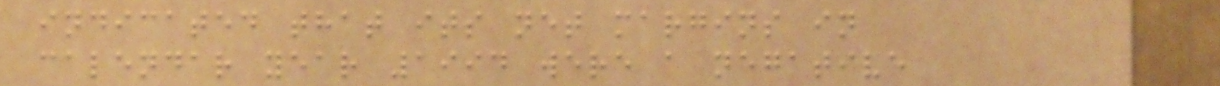indicated that its net margins in
calendar year 1994 were a negative
